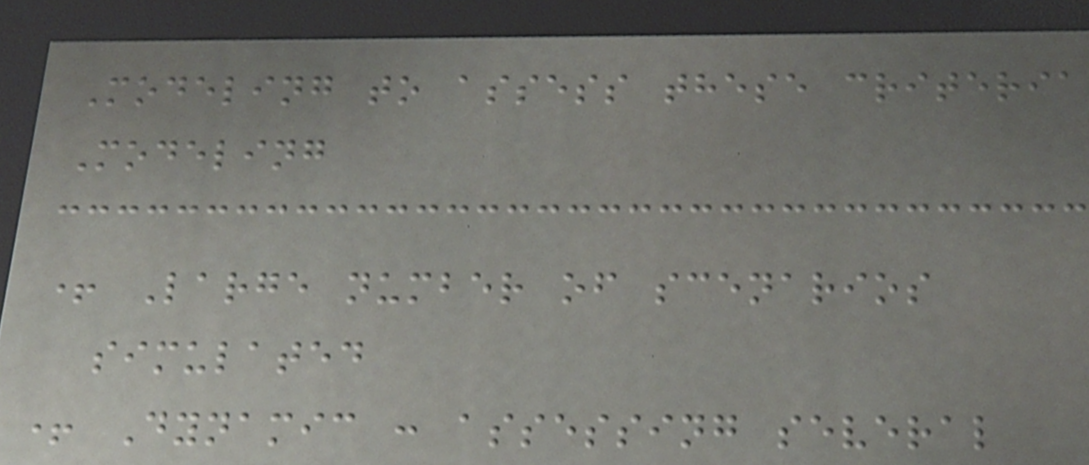Modeling to assess these criteria
Modeling
+ Large number of scenarios
simulated
+ Dynamic : assessing several
